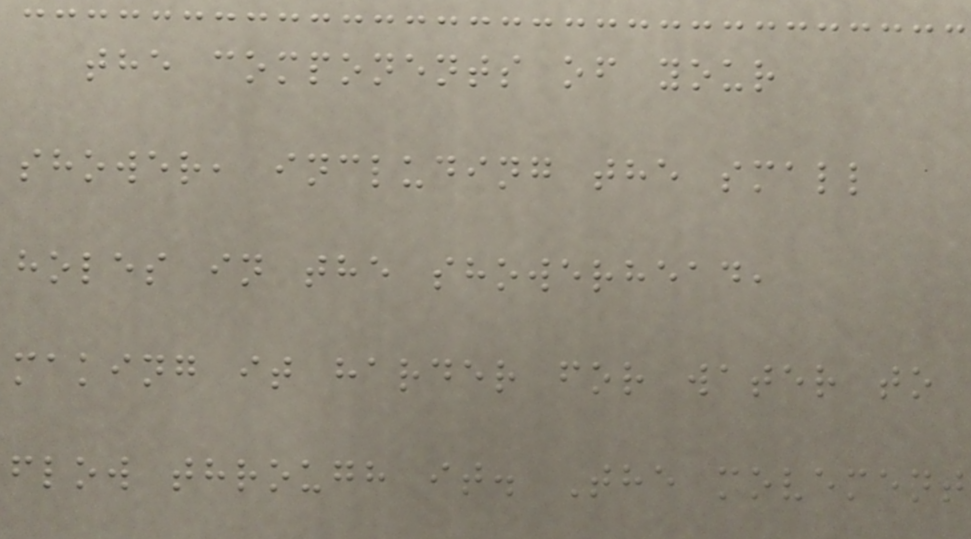the components of your
shower, including the small
holes in the showerhead,
making it harder for water to
flow through it. The movement
